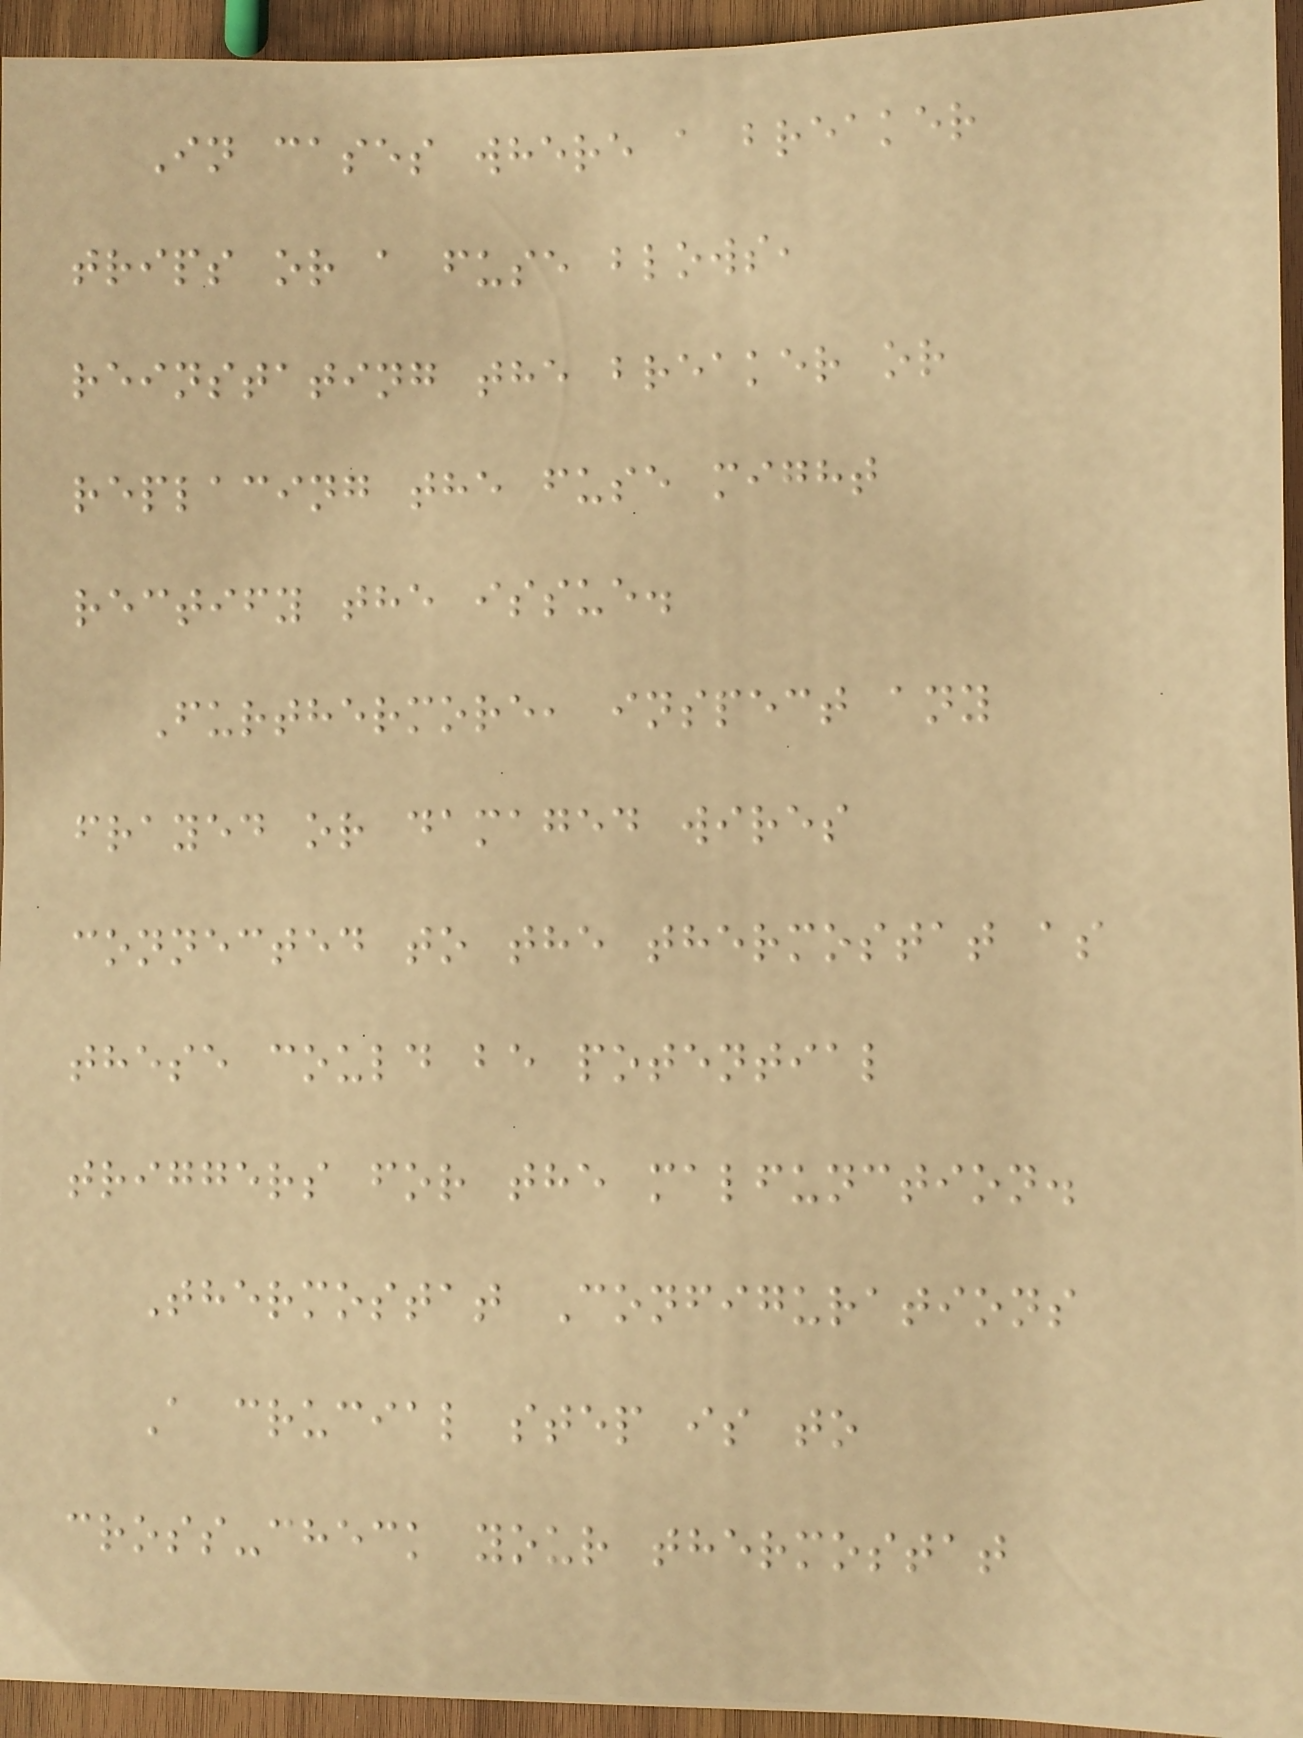In cases where a breaker
trips or a fuse blows,
reinstating the breaker or
replacing the fuse might
rectify the issue.
Furthermore, inspect any
frayed or damaged wires
connected to the thermostat as
these could be potential
triggers for the malfunction.
Thermostat Configurations
A crucial step is to
cross-check your thermostat
